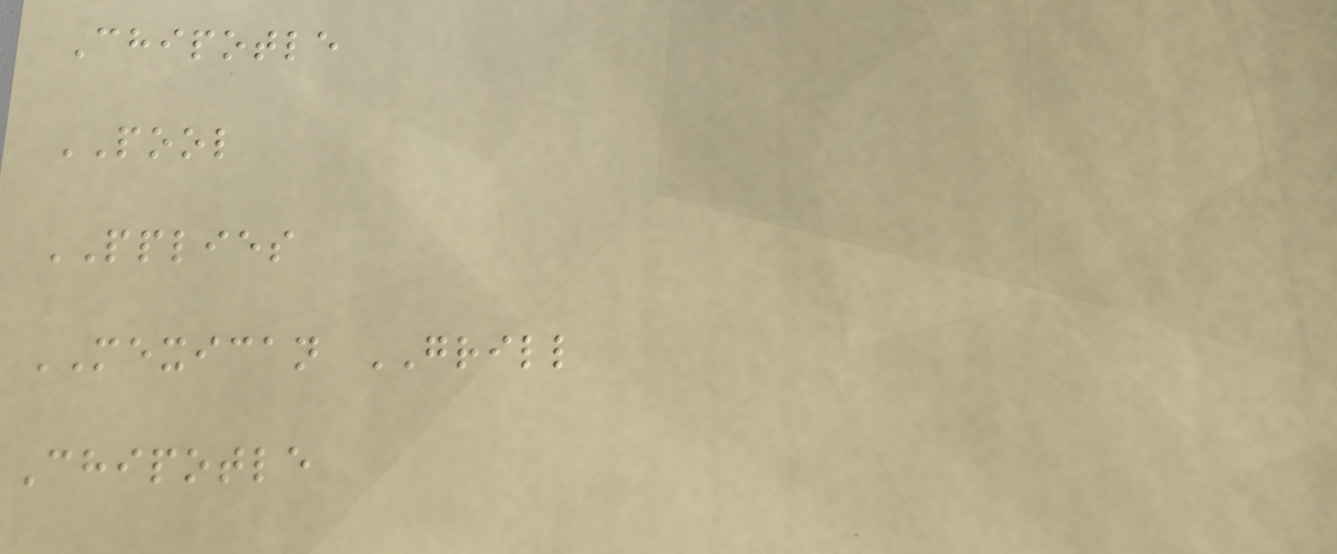Chipotle
POOL
PPLIES
MEXICAN GRILL
Chipotle
